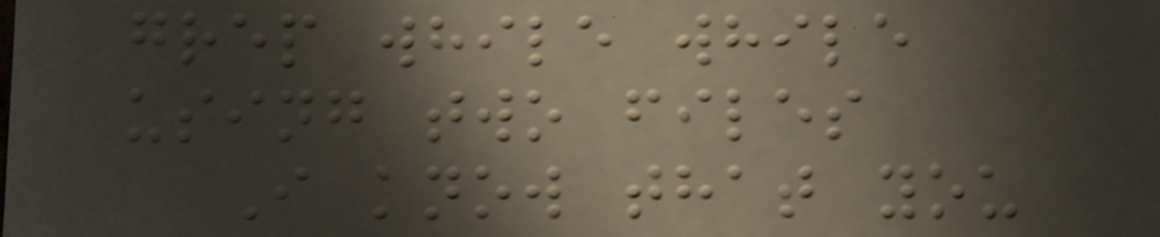grep while while
using two files
I know that you
